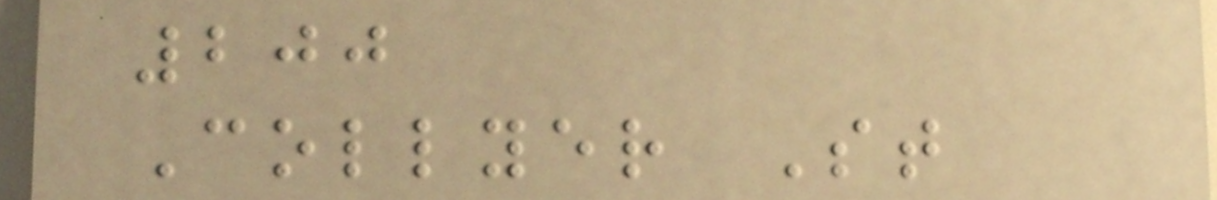200
Collyer St
